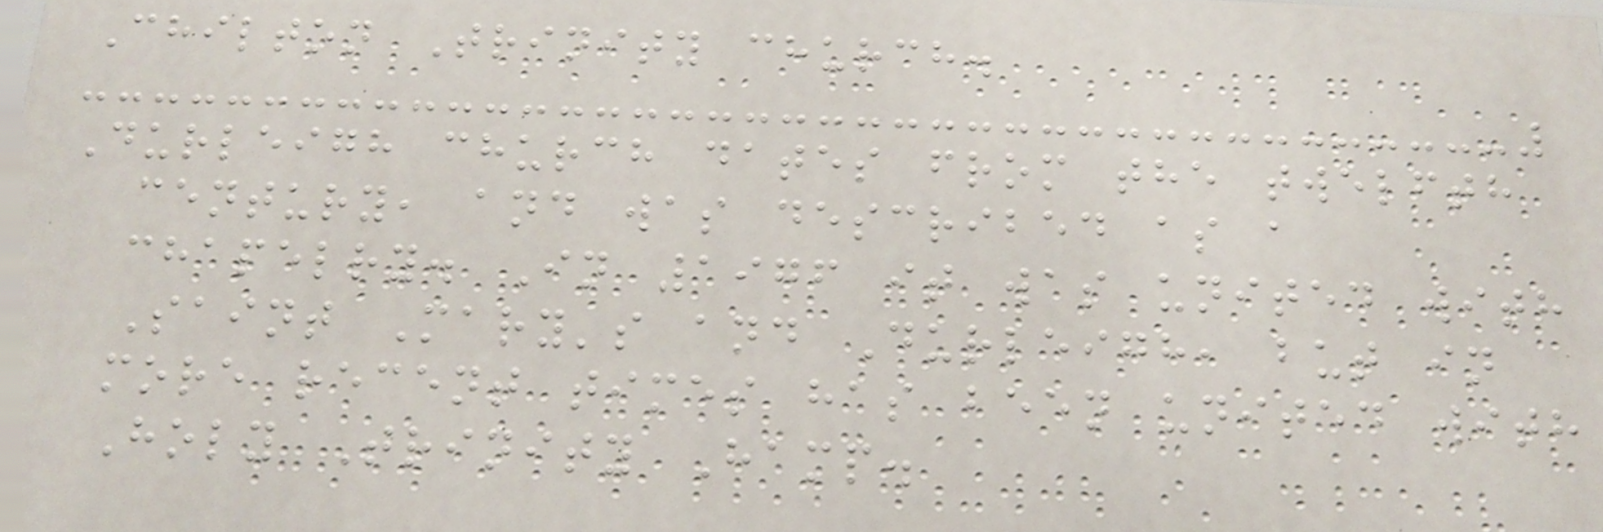Chilton Trinity church.
Durleigh church dates from the twelfth
century, and was described as a
chapelry. In 1976 it was united with
Saint Mary's and Durleigh, but in
more recent times has been united with
Holy Trinity Hamp.
